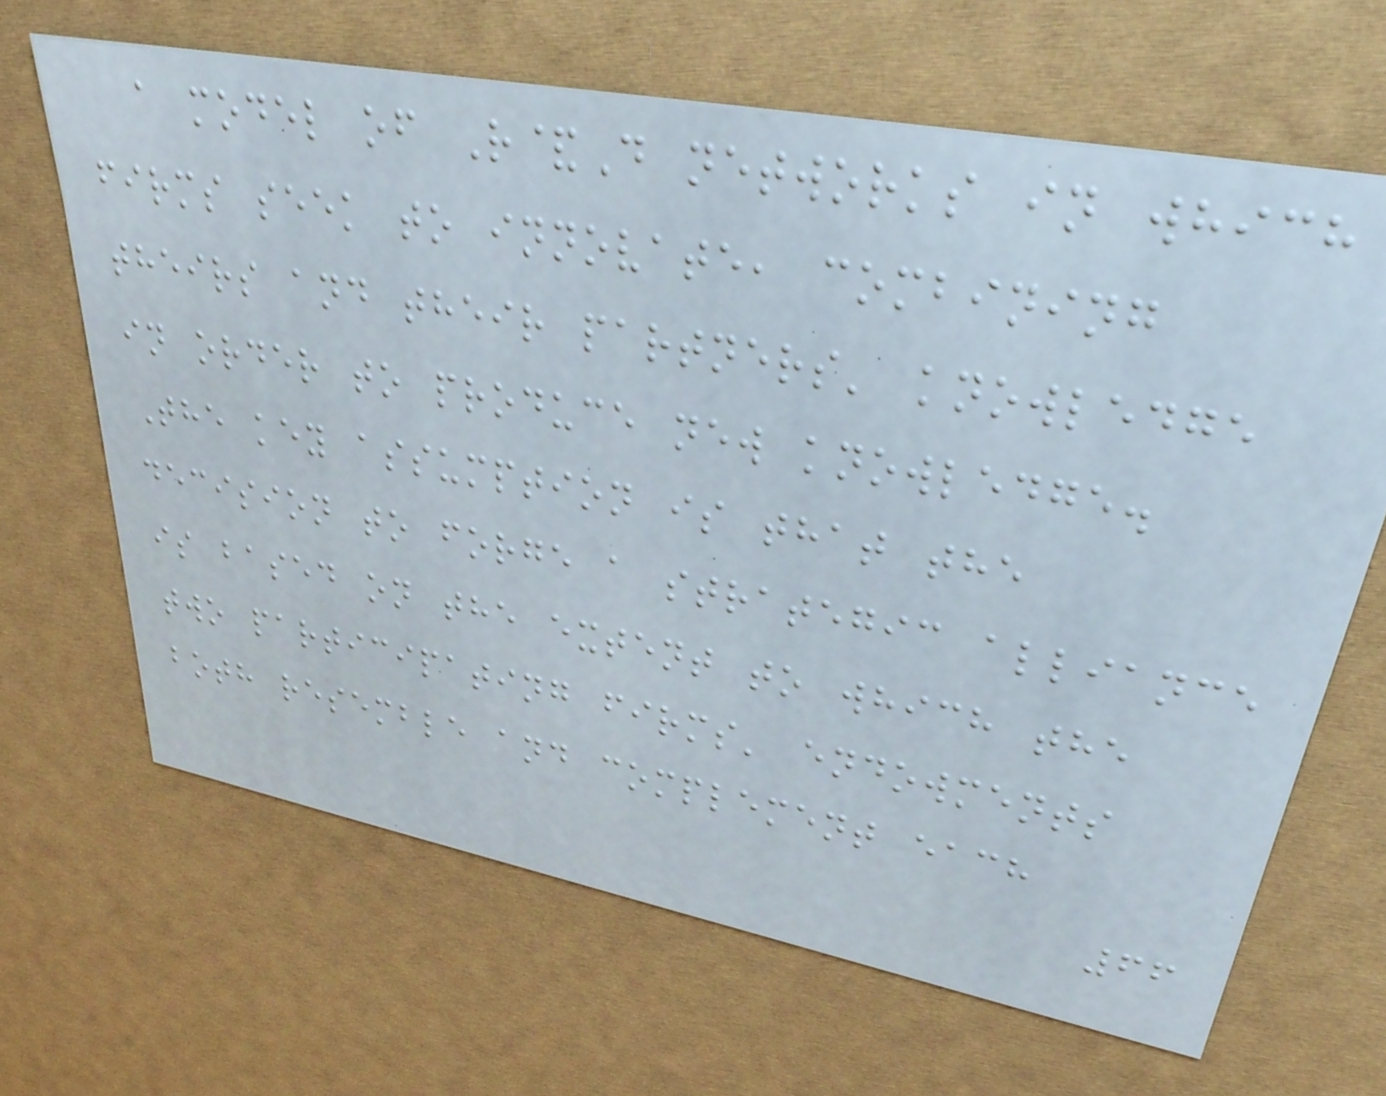a model of R&D networks in which
firms seek to innovate, combining
theirs and their partners' knowledge
in order to produce new knowledge.
The key assumption is that the
decision to forge a strategic alliance
is based on the extent to which the
two participating firms' endowments
both resemble and complement each
66
